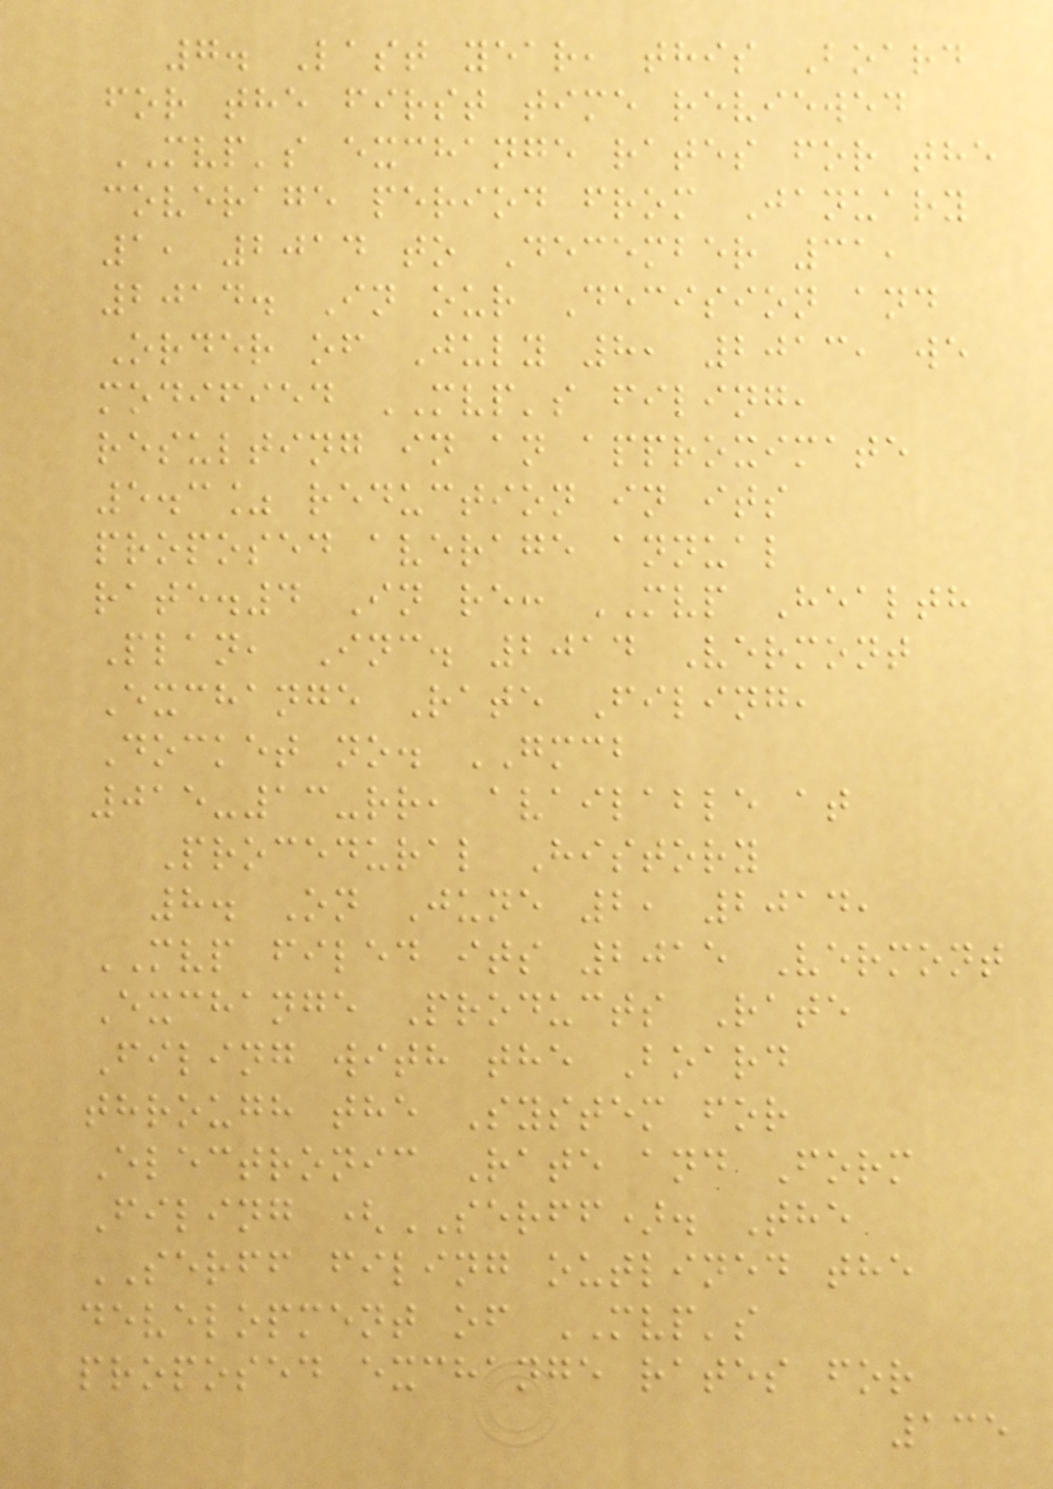7. Last year, this Board
for the first time reviewed
MVP's exchange rates for the
coverage period from January
1, 2014 to December 31,
2014. In our Decision and
Order of July 8, 2013, we
modified MVP's filing,
resulting in an approximate
5.3% reduction in its
proposed average annual
rate.4 In re: MVP Health
Plan, Inc. 2014 Vermont
Exchange Rate Filing,
Docket no. GMCB
015-13-rr, available at
Procedural History
8. On June 2, 2014,
MVP filed its 2015 Vermont
Exchange Products Rate
Filing with the Board
through the System for
Electronic Rate and Form
Filing (SERFF). The
SERFF filing outlined the
development of MVP's
proposed exchange rates for
135
